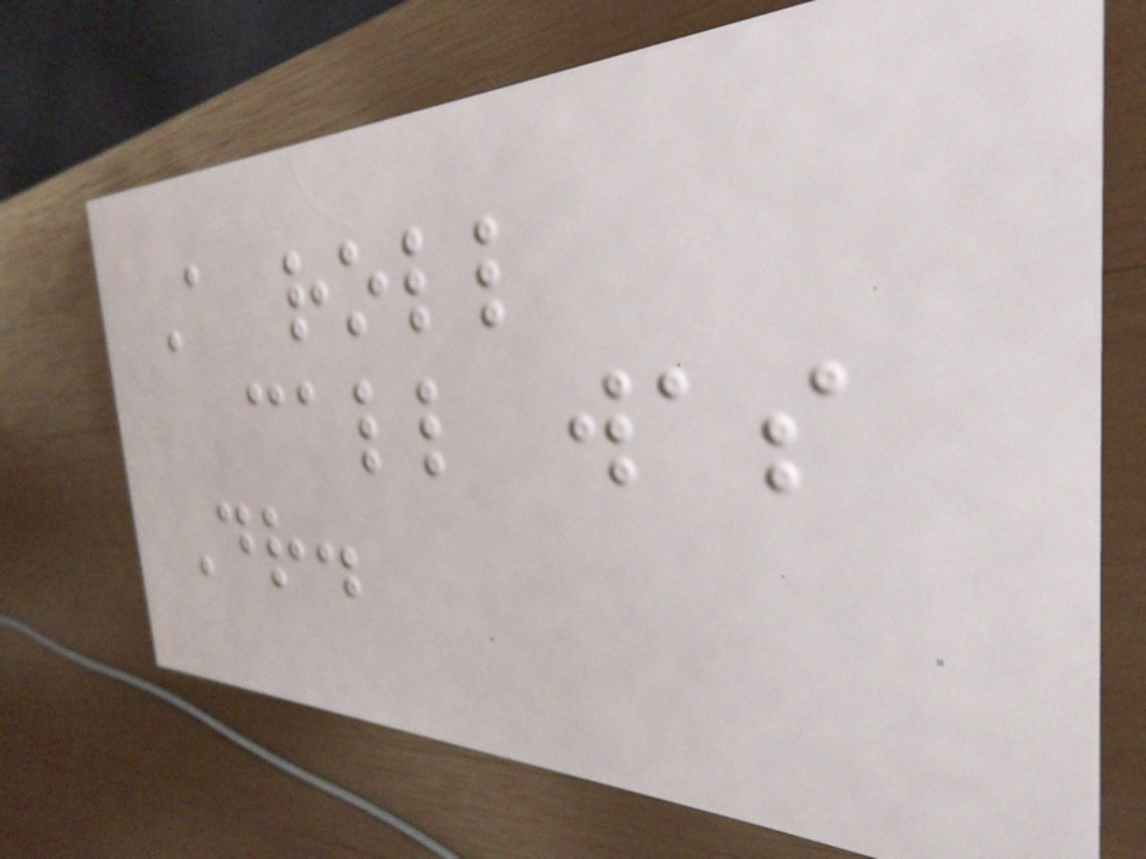A roll
call was
Dr.
